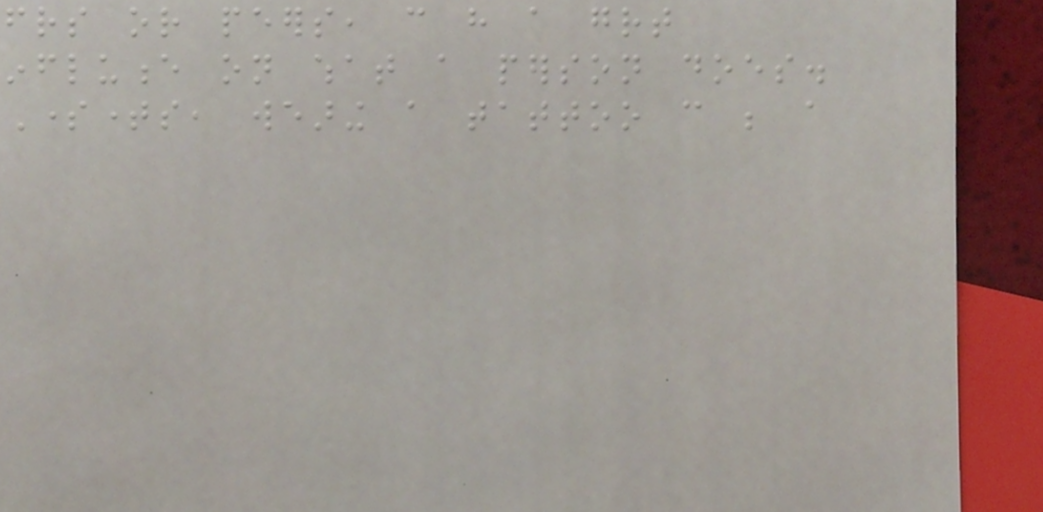friends or peers, can have a great
influence on what a person does.
Sometimes, wearing a tattoo can be a
